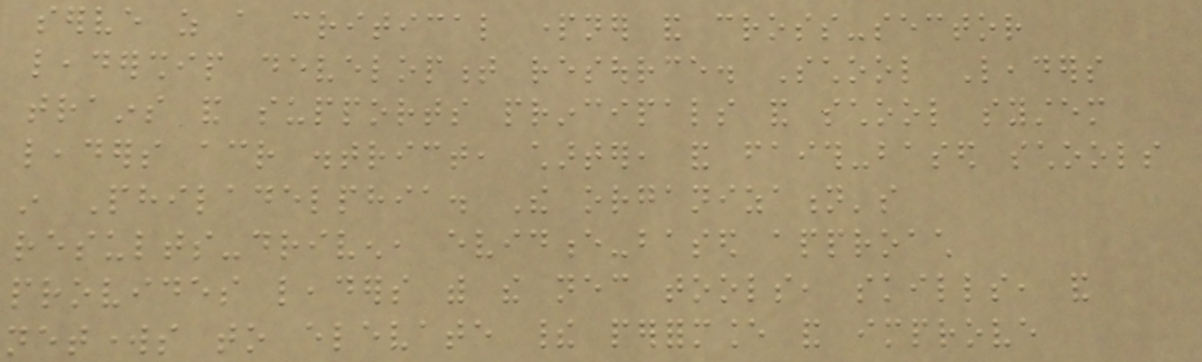serve as a critical partner and cross-sector
leadership development resource. School Leaders
trains and supports principals and school system
leaders across district, charter, and faith-based schools
in Philadelphia. The organization's
results-driven, evidence-based approach
provides leaders with the necessary tools, skills, and
networks to elevate their performance and improve
